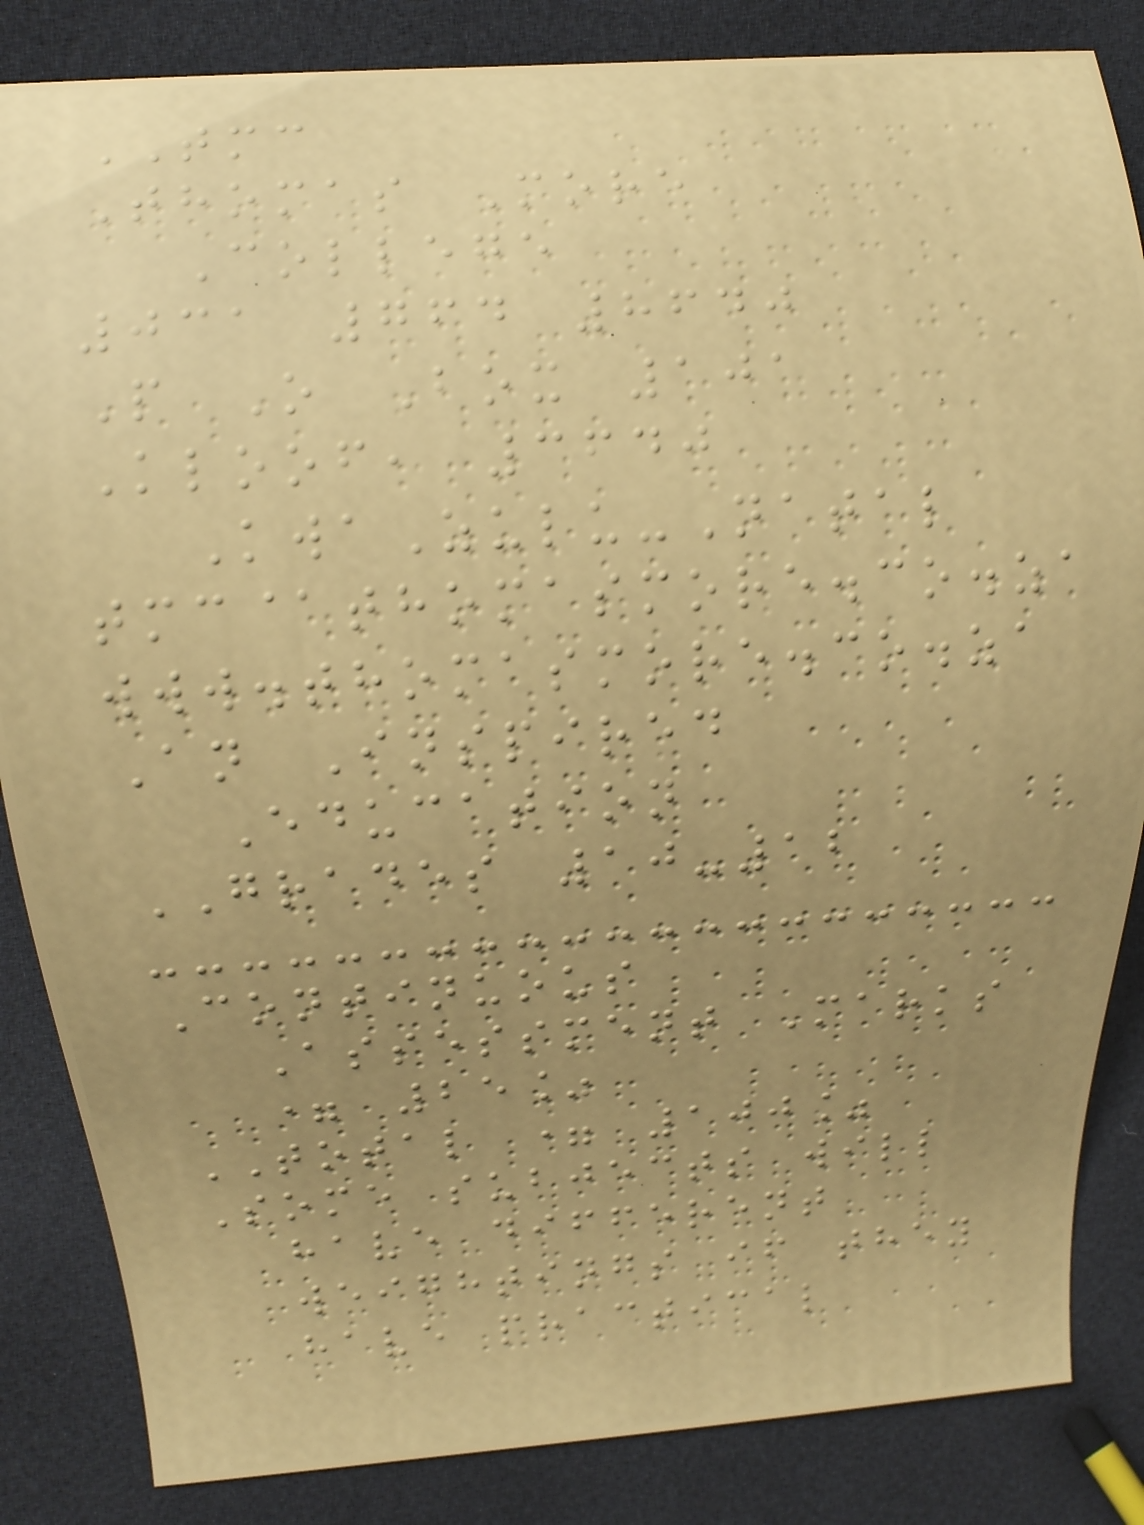TMC
Thomas More
College
031 764 8640
P O Box 101
Kloof, 3640
KwaZulu-Natal
tmc@thomasmore.co.za
www.thomasmore.co.za
An Inspired
Education
GRADES 10-12
Continuous
Assessment Marks
= 25%
TOTAL = 100%
Some subjects will
have different
weightings if they
have practical
